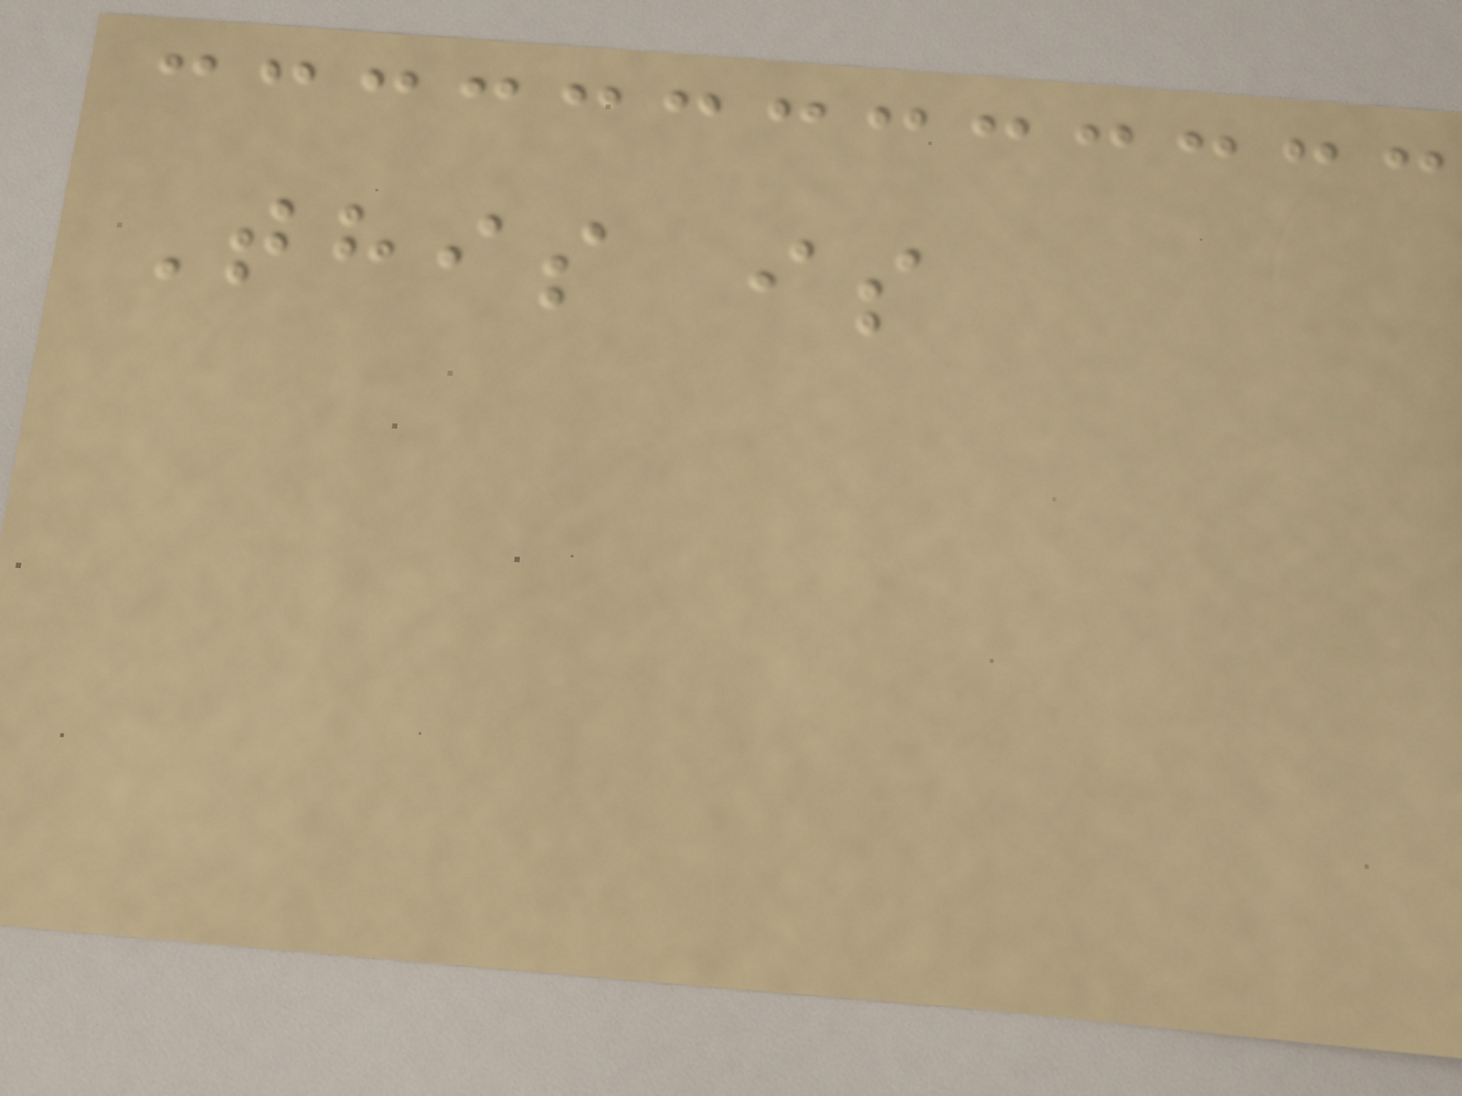This is
